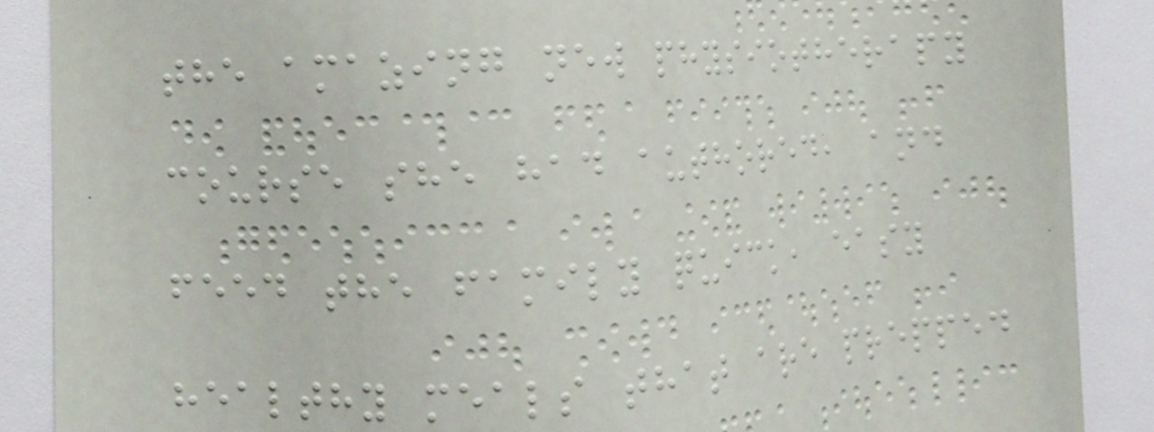the amazing new physiotherapy
course she had authored, and
feed the family quick, easy
healthy meals that are prepped
